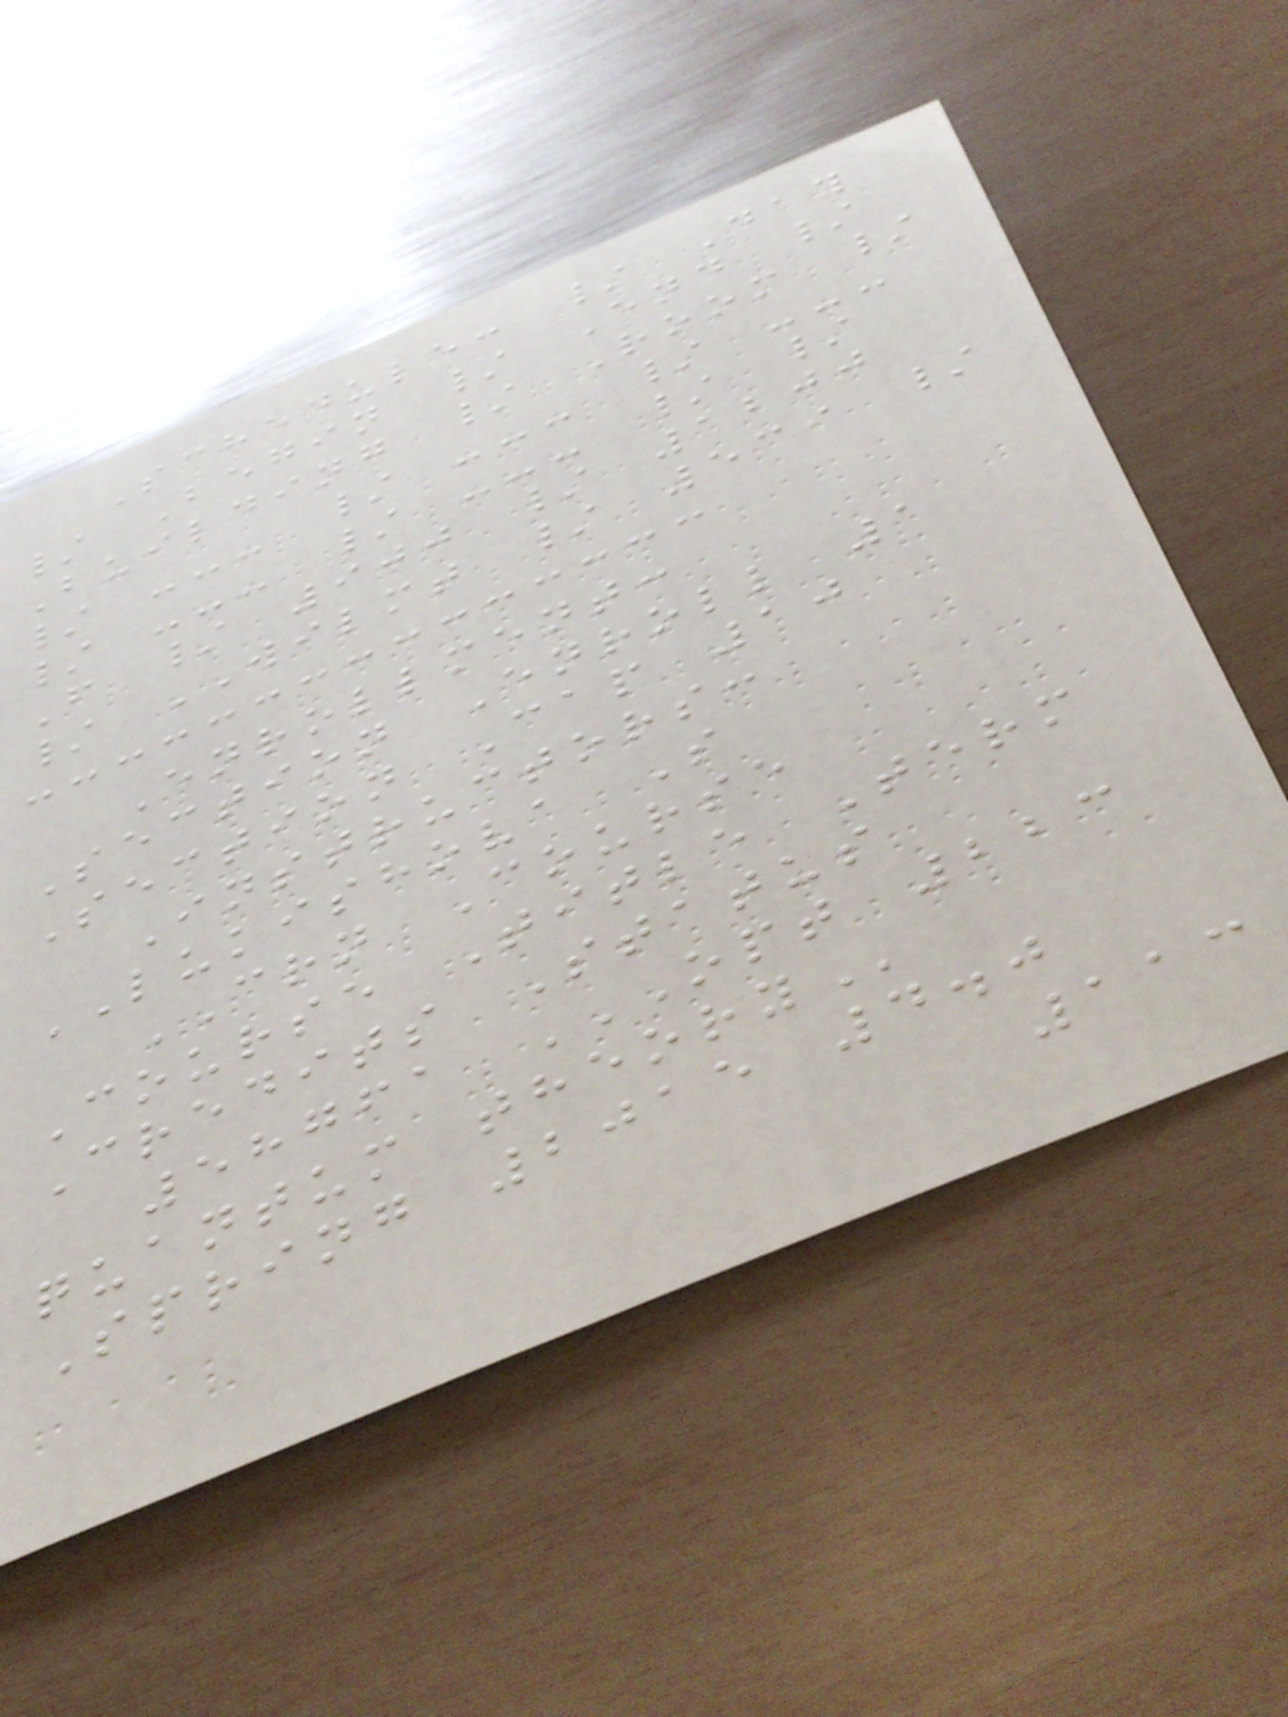Schedule: / Day
/ Begin / End /
Building / Room /
/ --- / --- / ---
/ --- / --- / /
F / 900 / 1200
/ WILMT / 539 /
Enrollment:
Section Enroll 1
Section Cap 10
Instructors:
LUKISHOVA S
CRN Course
Course Title Term
Credits Status
58761 OPT 223
QUANTUM THEORY
Spring 2015 4.0
113
